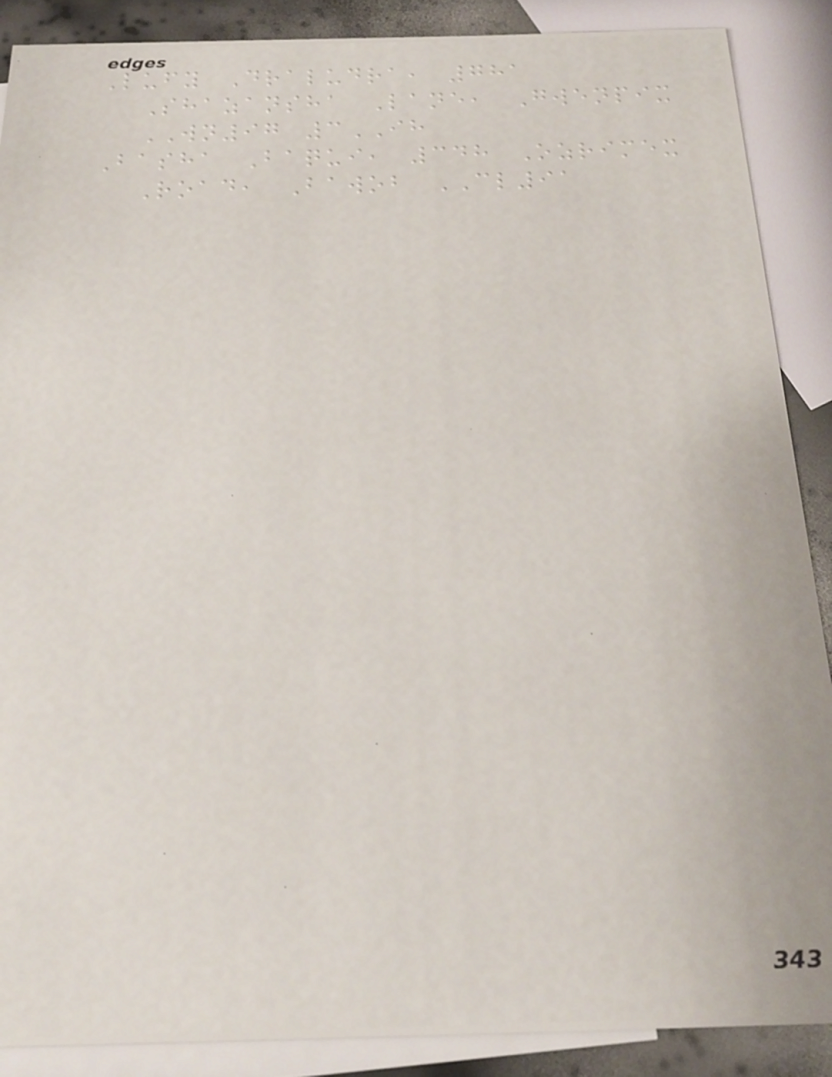Lufy Draludra, 781
Shazansha Lane, Gwenpix
WN97 3IH
Basha Baqui, 348 Ozrimex
Road, Bawob CL91
